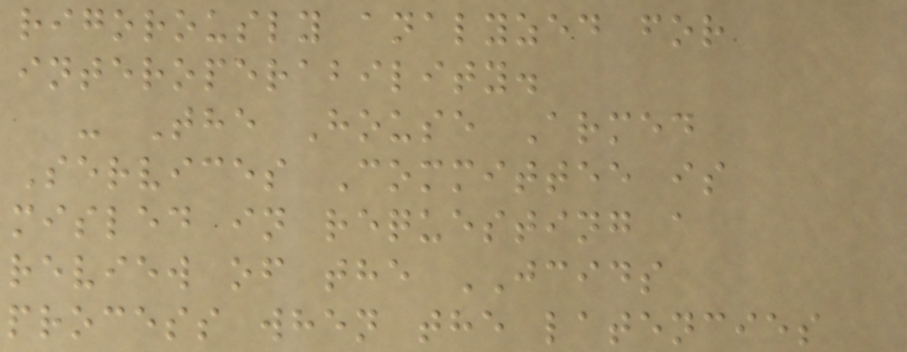rigorously analyzed for
interoperability.
- The House Armed
Services Committee is
misled in requesting a
review of the JCIDS
process when the latencies
